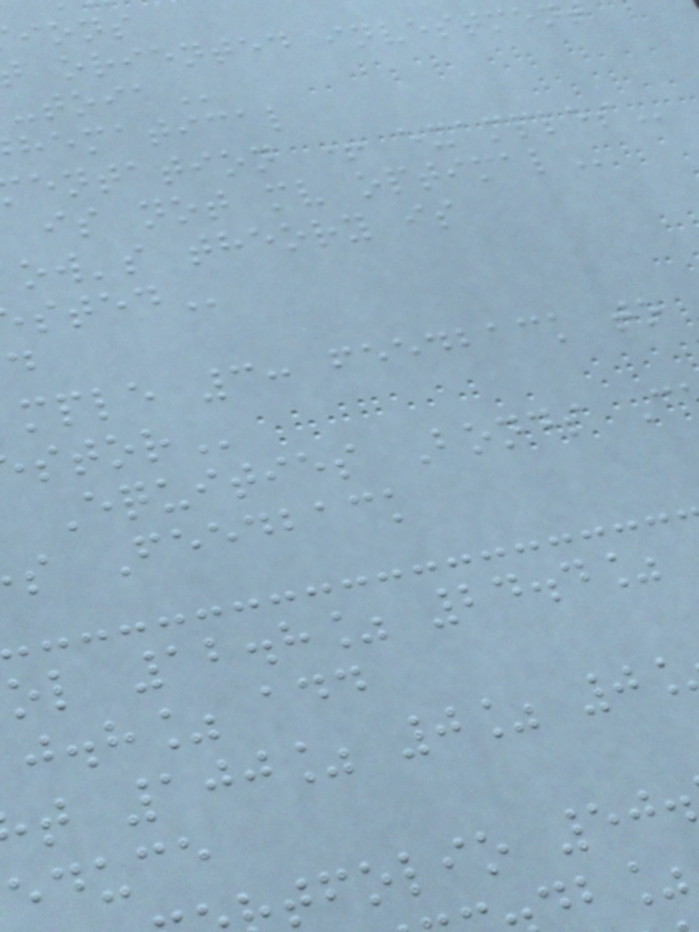ions
oriented
hematical
entation +
is not mv
ow's theory is
mple 3: feedback to
Equities Bonds C
s Feedback
ol 12.8% 24.4%
j.h% add
t 100% 0% 0
educe
tfolio 50.
